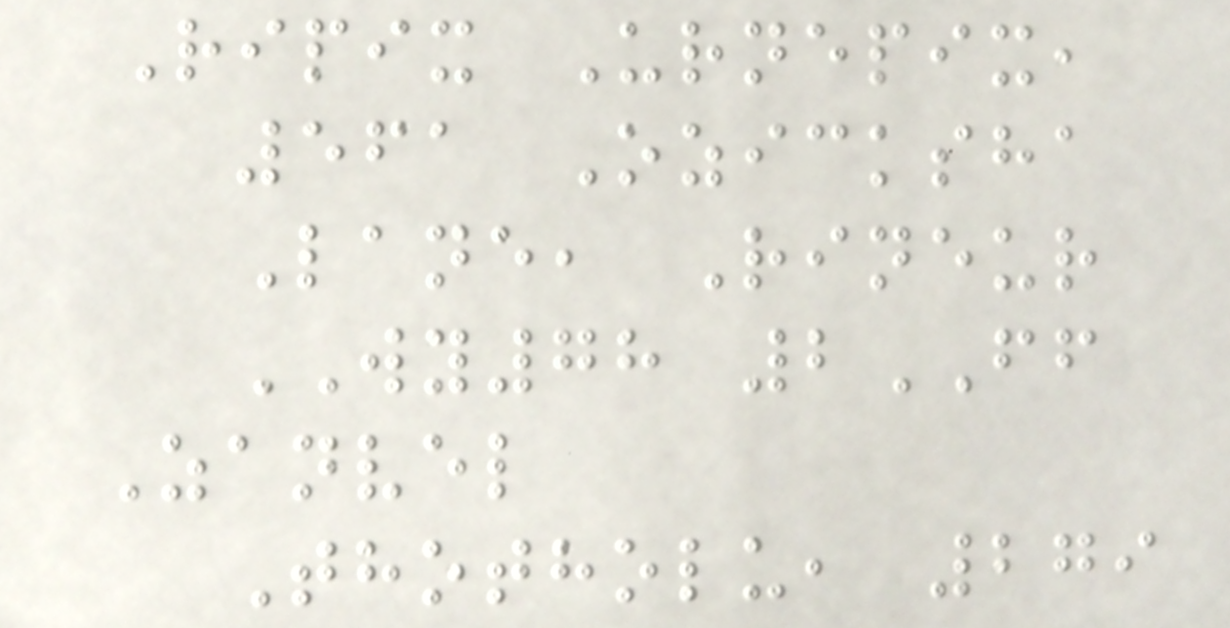Ripix Urnepix,
561 Ozicksha
Lane, Rineur
WY78 2FF
Zanvel
Thotholu, 279
